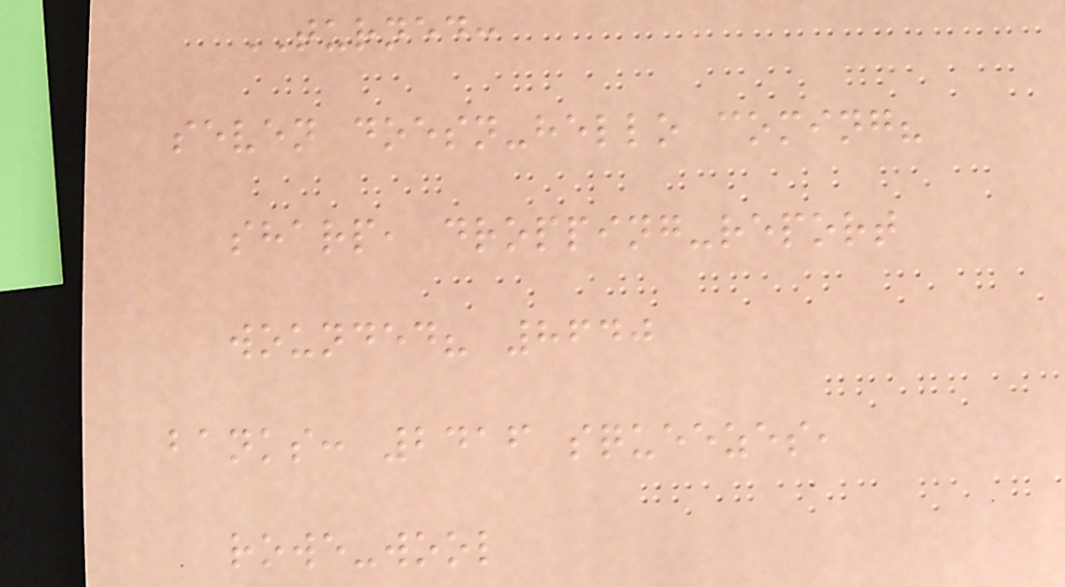TURNED:
seven doesn-hello coming?
sharp, dropping-report
wounded? 8640
banks: 2416 squeezes,
rowe-wool
